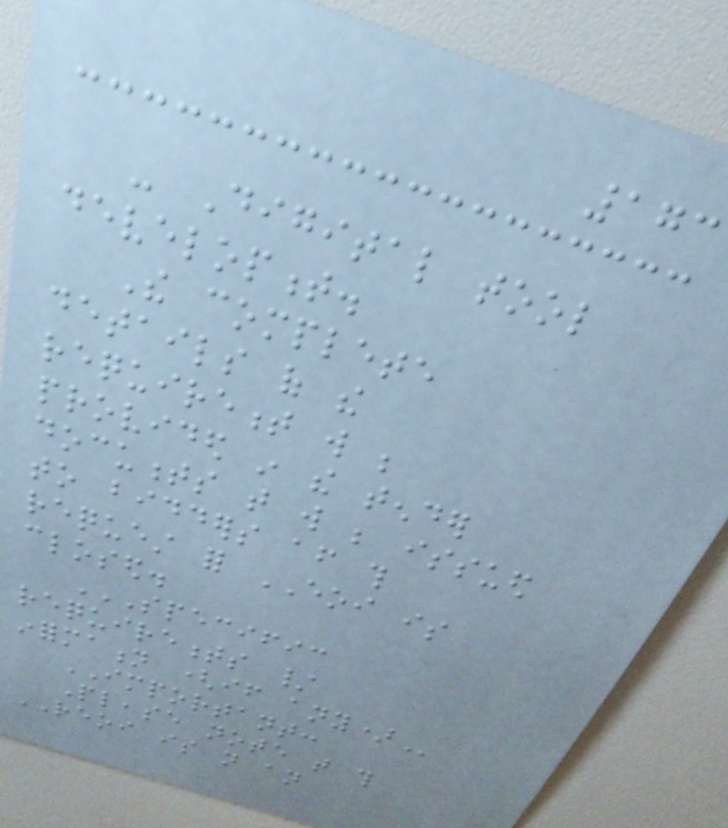173
- Digital tool
development.
The complete
details of the
requirement will be
provided in the tender
documents that will be issued
to bidders after this
request for EOI is
closed.
SPECIFIC
REQUIREMENTS /
INFORMATION (IF ANY)
IMPORTANT:
Please note that this
REOI is not an
